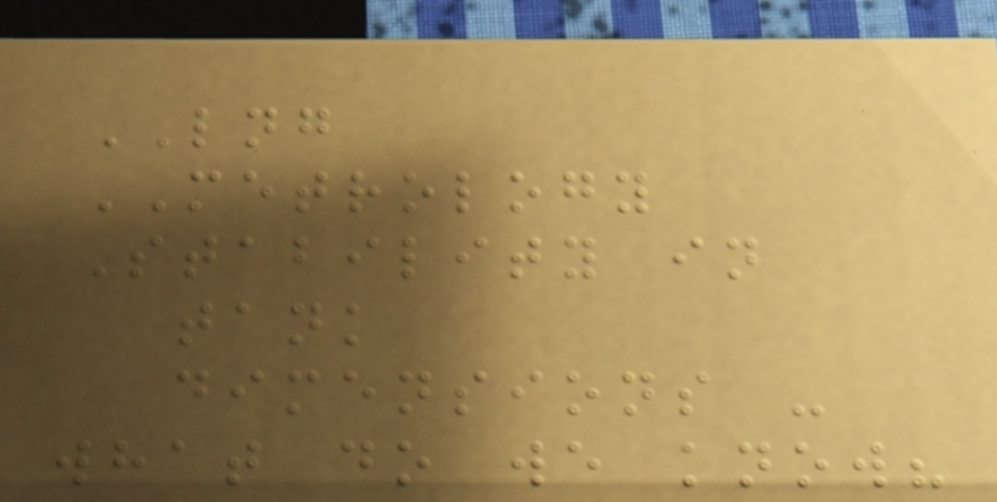LNG
METROLOGY
Stability in
tank
dimensions -
what do we know?
